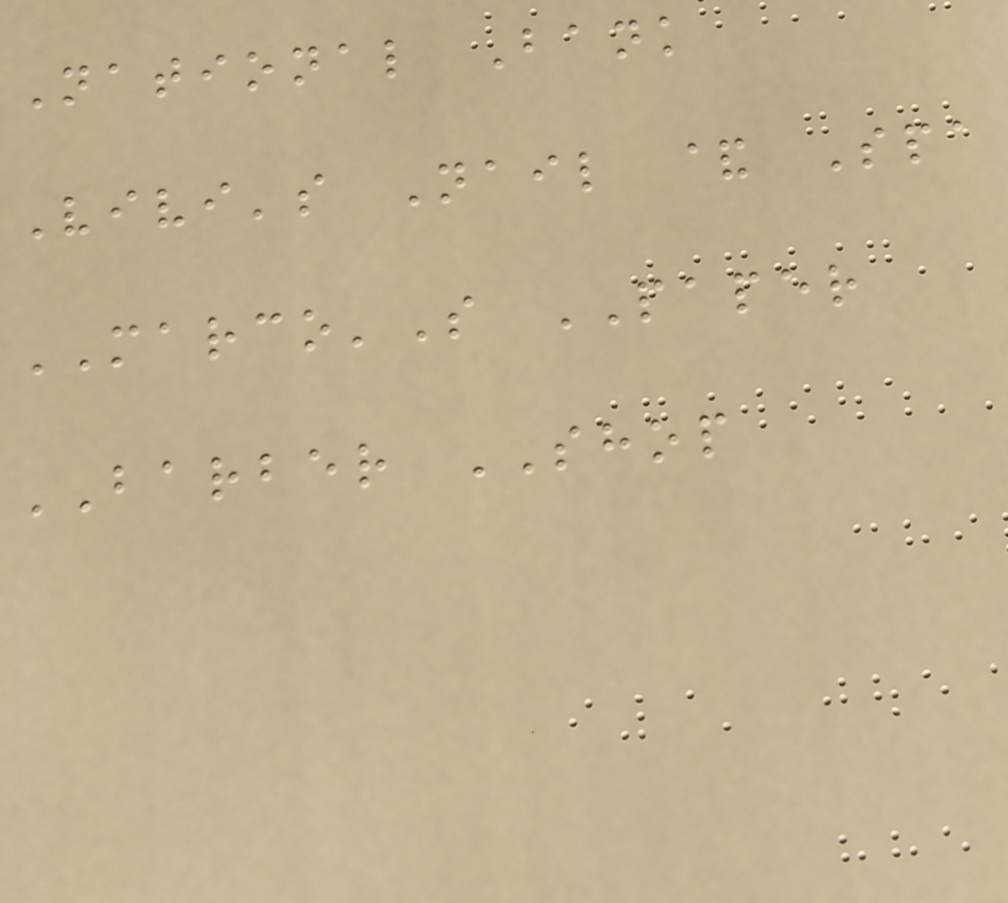National Bank
Vivi's Nail & Spa
MARCO'S PAPER
BARBER SHOP
